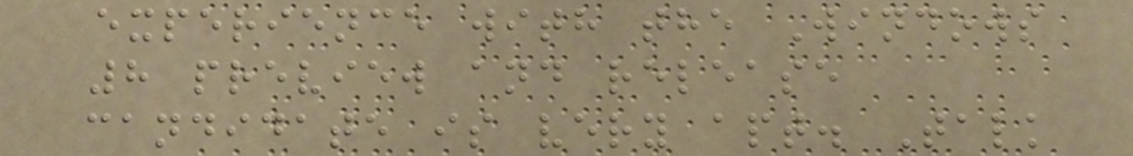experience with the Windows
8 preview and release
candidate is very apt. Talk
